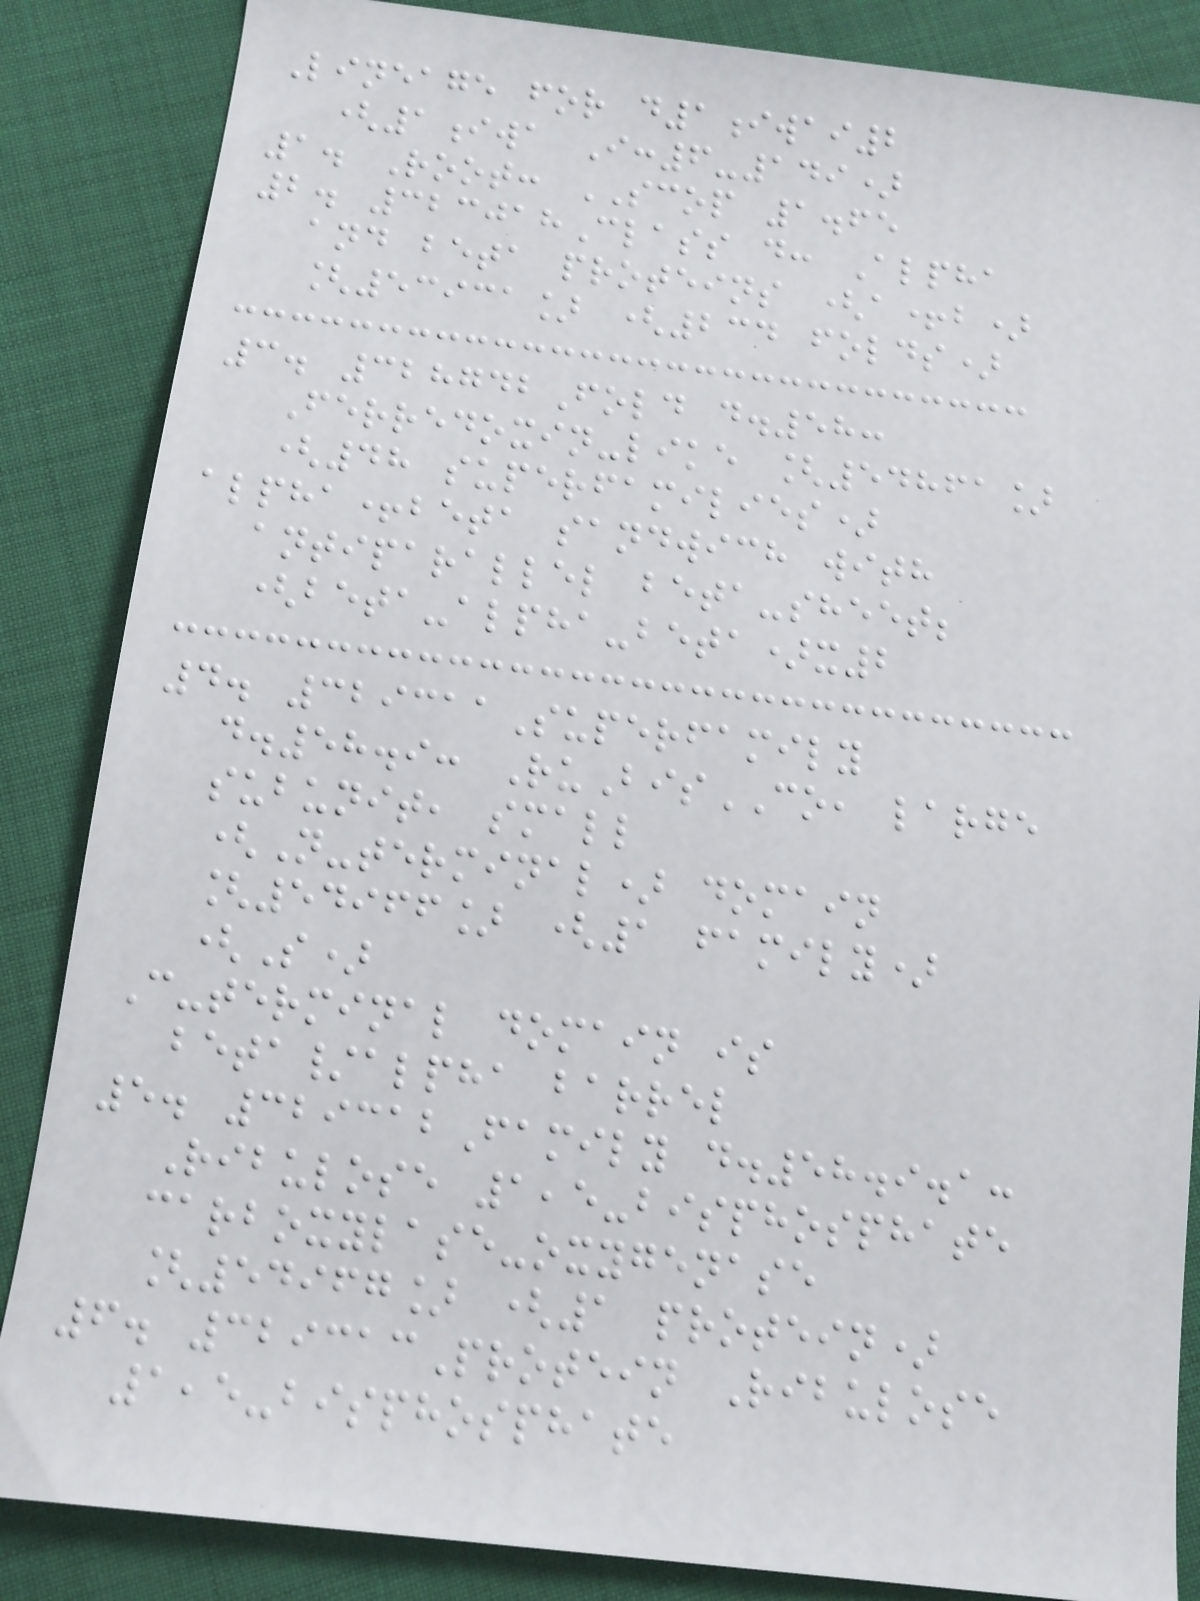Lineage for d1iwai2
(1iwa I:6-149)
1. Root: SCOP 1.65
2. 323018Class d: Alpha
and beta proteins (a+b)
[53931] (234 folds)
3. 328742Fold d.58:
Ferredoxin-like [54861]
(48 superfamilies)
alpha+beta sandwich with
antiparallel beta-sheet;
(beta-alpha-beta)x2
4. 329311Superfamily
d.58.9: RuBisCO, large
subunit, small
(N-terminal) domain
[54966] (1 family)
(S)
C-terminal domain is
beta/alpha barrel
5. 329312Family d.58.9.1:
Ribulose 1,5-bisphosphate
carboxylase-oxygenase
[54967] (1 protein)
6. 329313Protein Ribulose
1,5-bisphosphate
